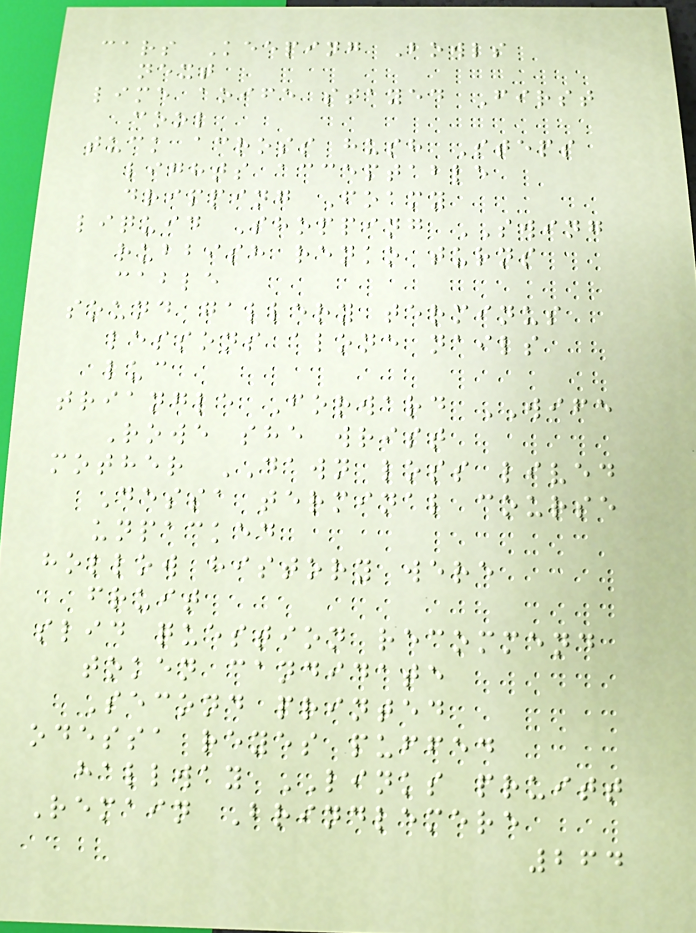cars Keeping Bowls
next
lime aoife stayed First
cool
tuck across hush Steps
lights acceptable
dripping Foamy
liquid Shopping SWING
rubbish renko turns
cable
sound gallery terminus
lessons alone nails
luc
triangle Forward WIFE
Rowe she wrist
mother DAWN loss lived
Dessa terminal course
unpacked
hollow history were
fruit
slid question recommend
token candidate
Second printed
odessa reyes puffed
hallway LINKS pruitt
Remain Brindlemere
264
